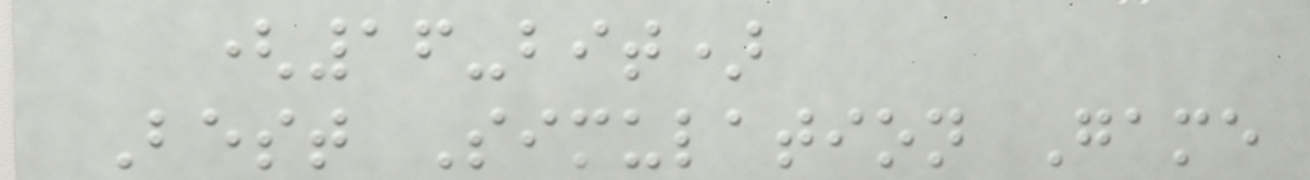(16-bit)
Best Simulation Game
